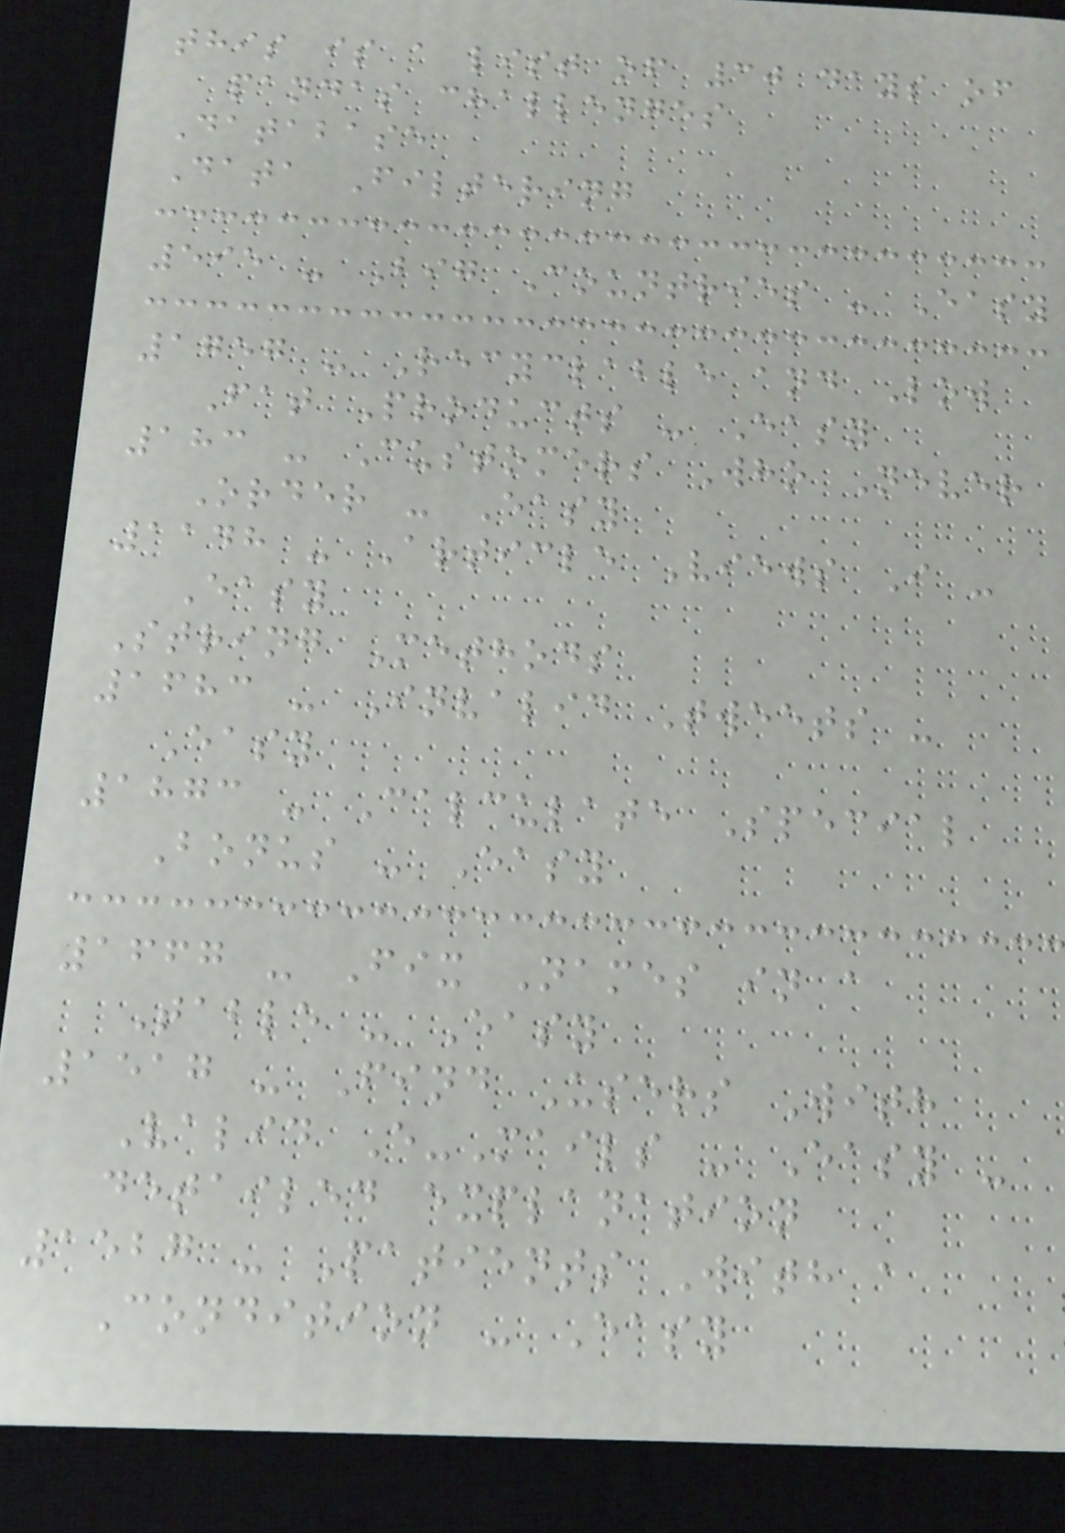this is a list of 30 days of
pandas challenges
Database
Data Filtering
595 - Big Countries - Easy
1757 - Recyclable and Low
Fat Products - Easy
183 - Customers Who Never
Order - Easy
1148 - Article Views I -
Easy
String Methods
1683 - Invalid Tweets -
Easy
1873 - Calculate Special
Bonus - Easy
1667 - Fix Names in a
Table - Easy
1517 - Find Users With
Valid E-Mails - Easy -
detailed explanation
1527 - Patients With a
Condition - Easy
